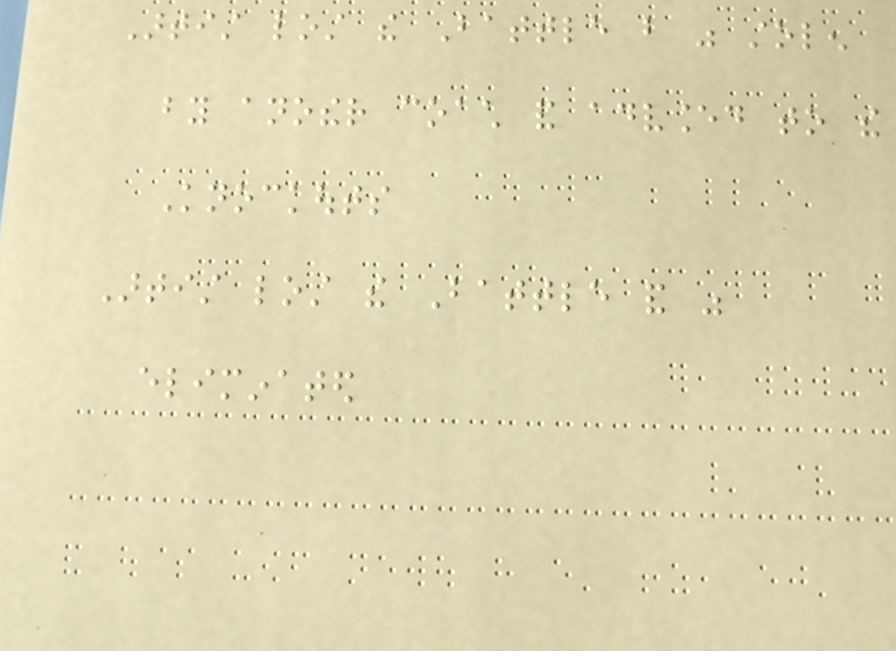Artist lost the Battle but was stolen
by another coach and advanced to the
Knockouts
Artist lost the Battle and was
eliminated
